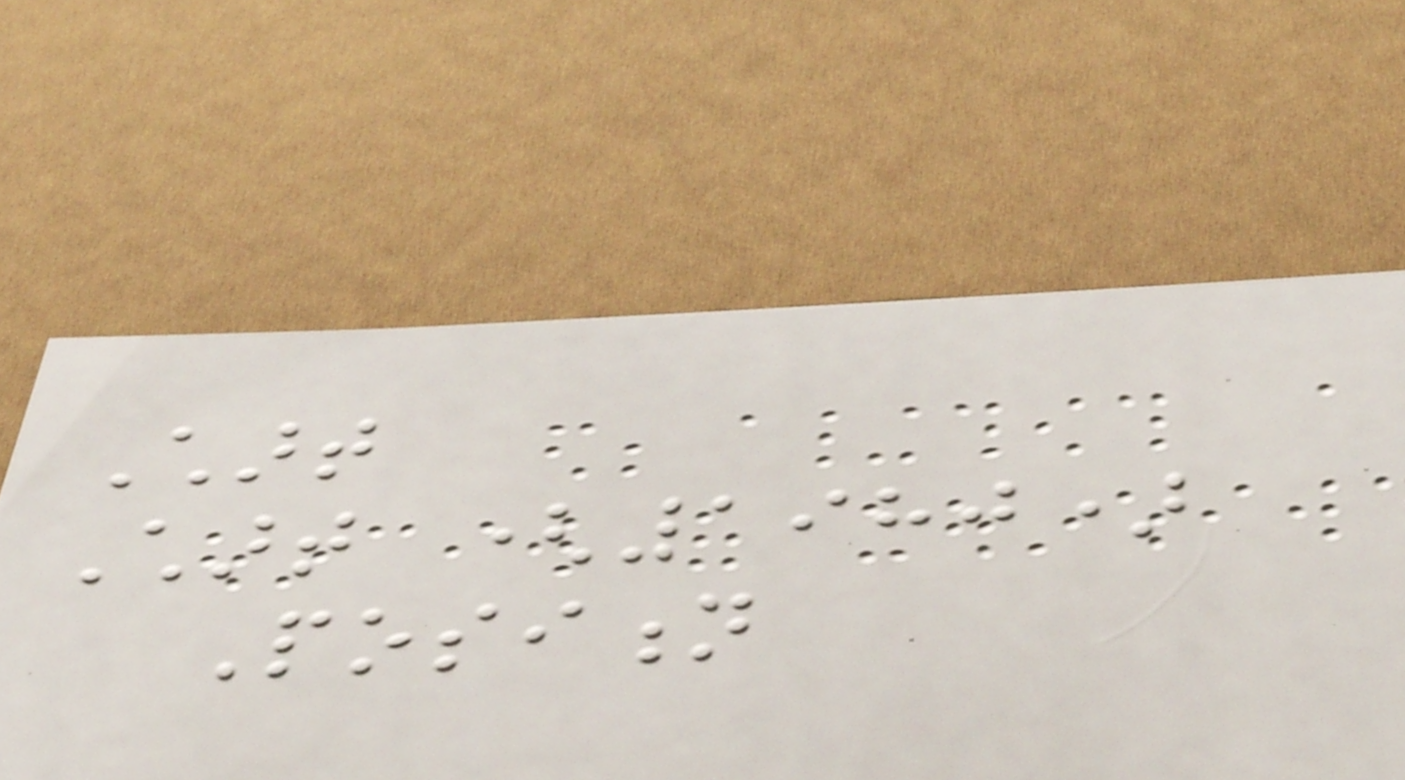Chart
Chart (1980)
Position
